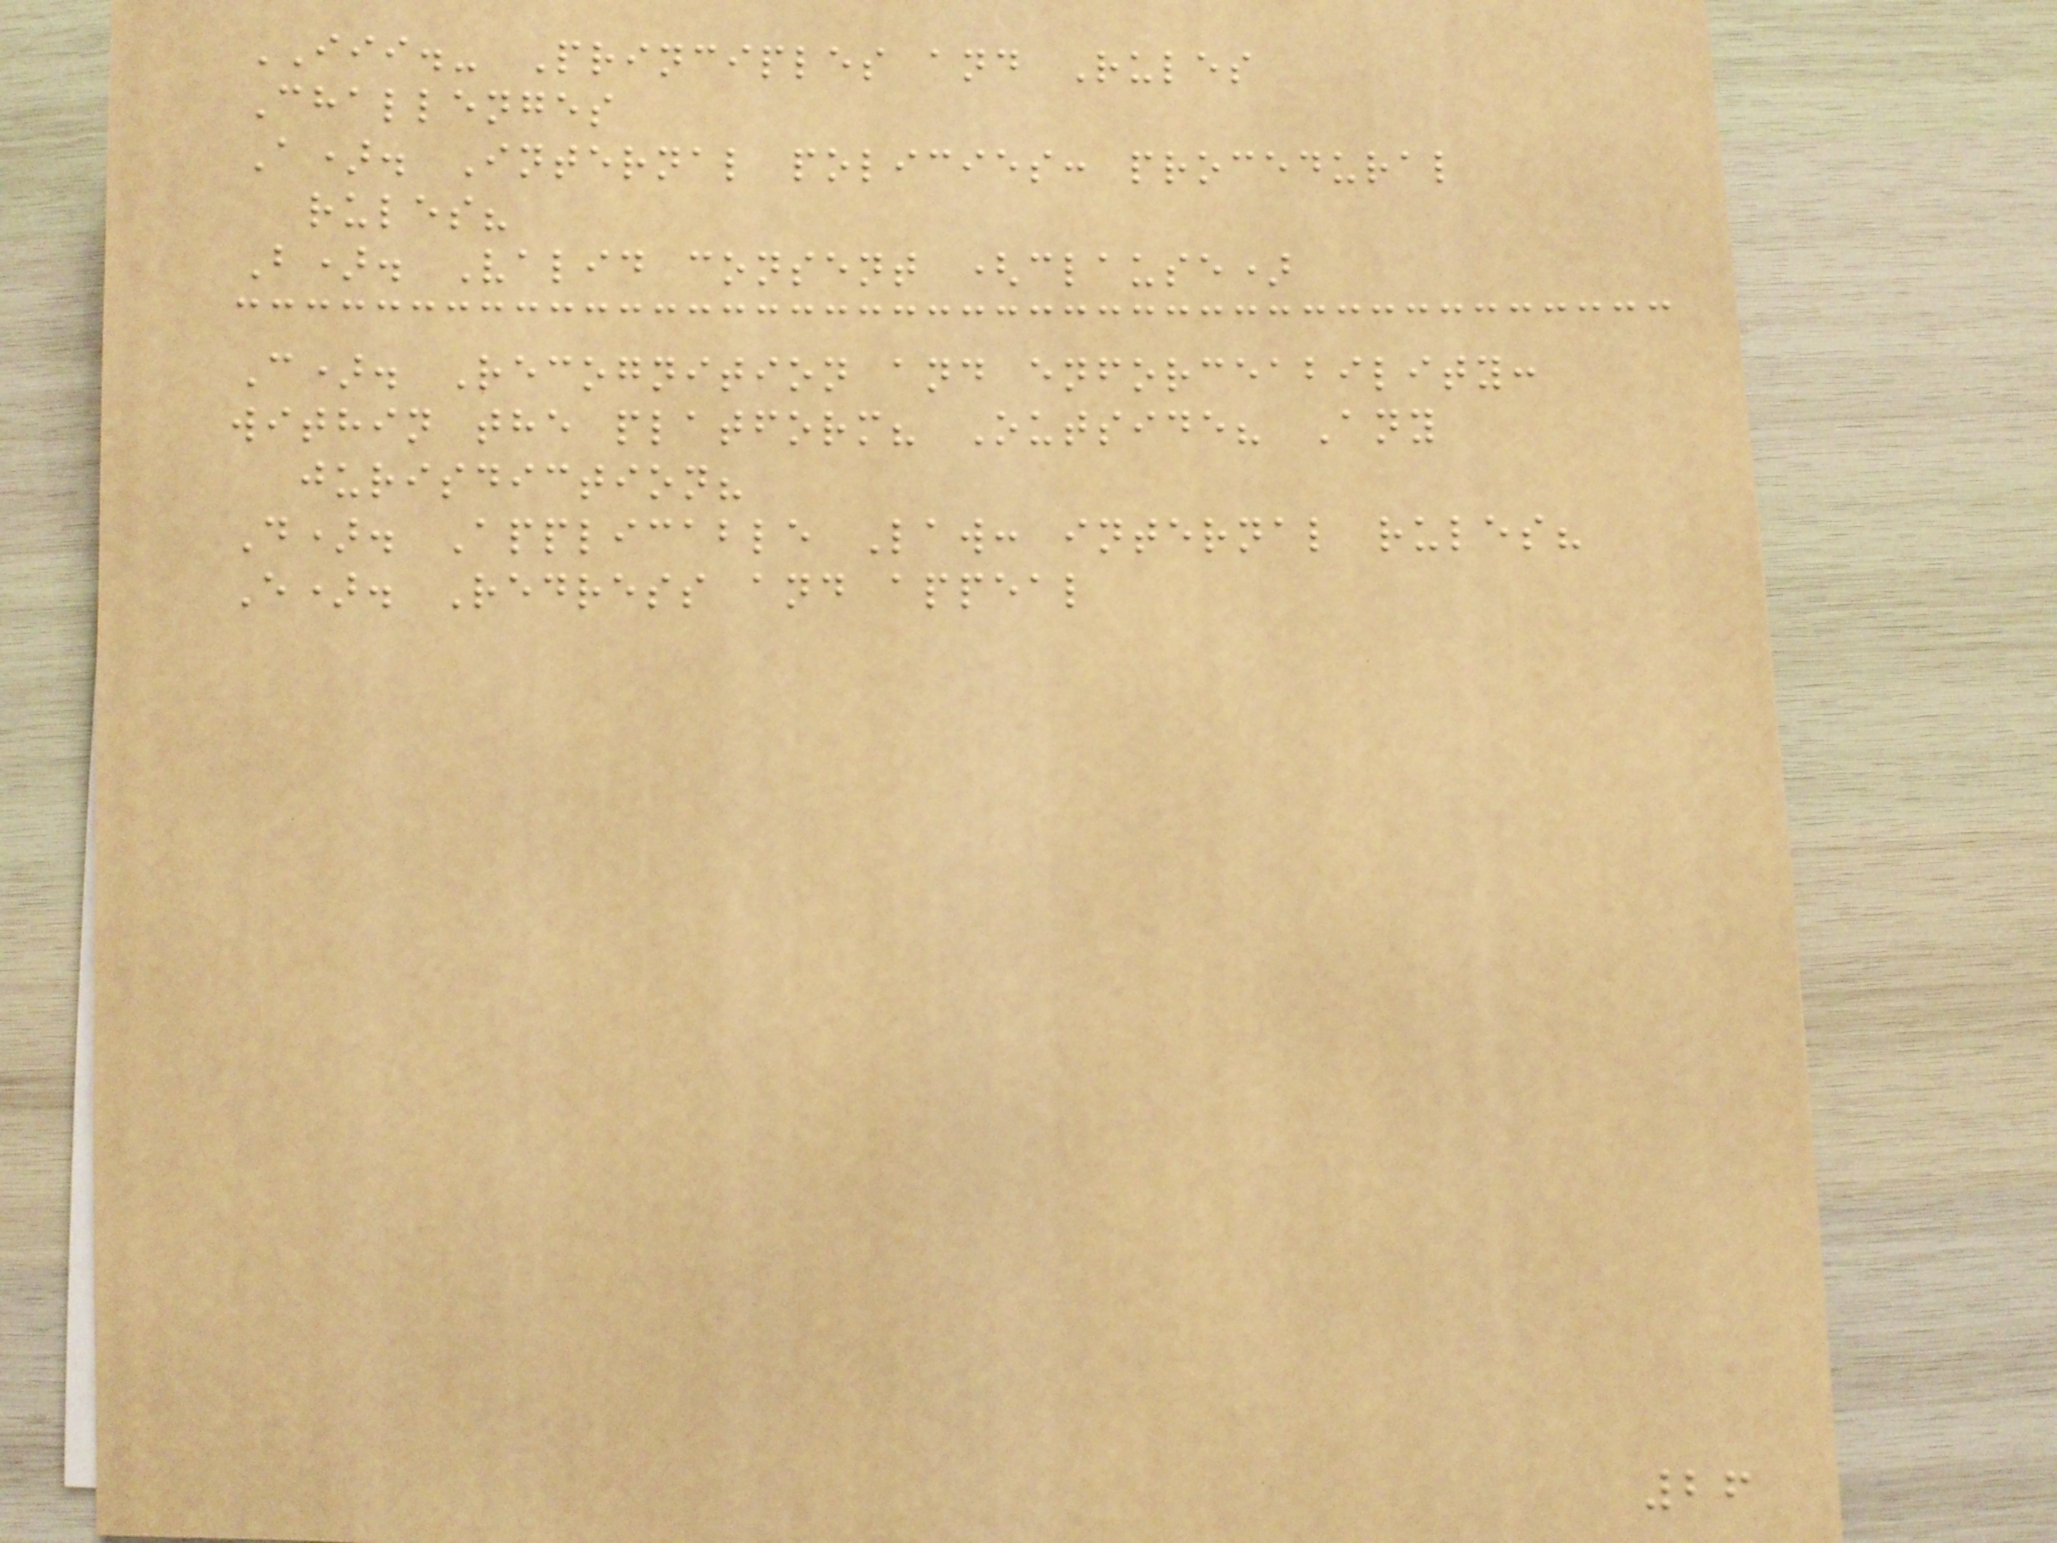III.- Principles and Rules
Challenges
A). Internal policies: procedural
rules?
B). Valid consent (clause)
C). Recognition and enforceability:
within the platform? Outside? Any
jurisdiction?
D). Applicable Law: internal rules?
E). Redress and appeal
26
